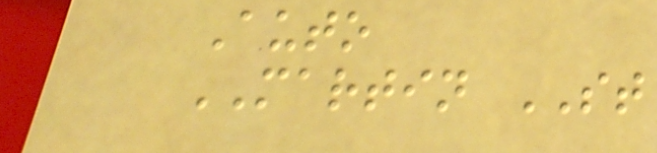Auto
MARTIN ST
